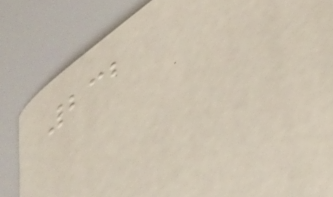232
